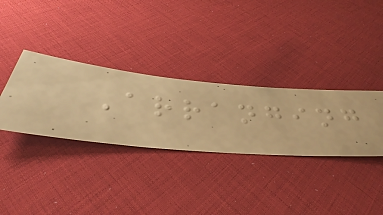Arranging
